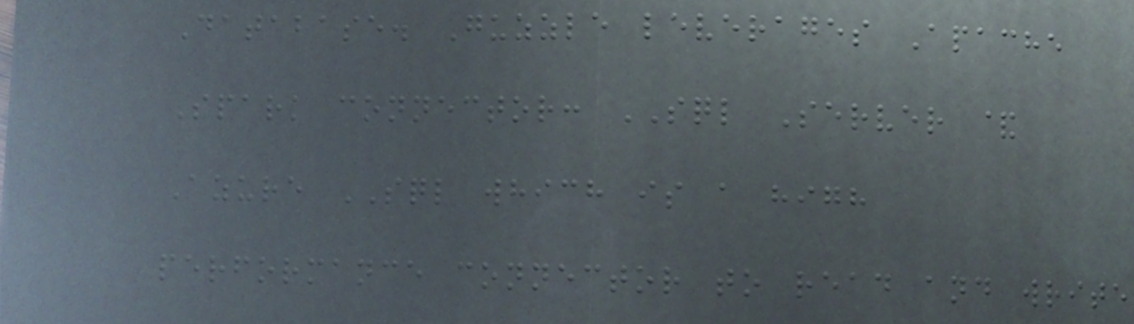Database. Guzzle leverages Apache
Spark connector: SQL Server &
Azure SQL which is a high
performance connector to read and write
